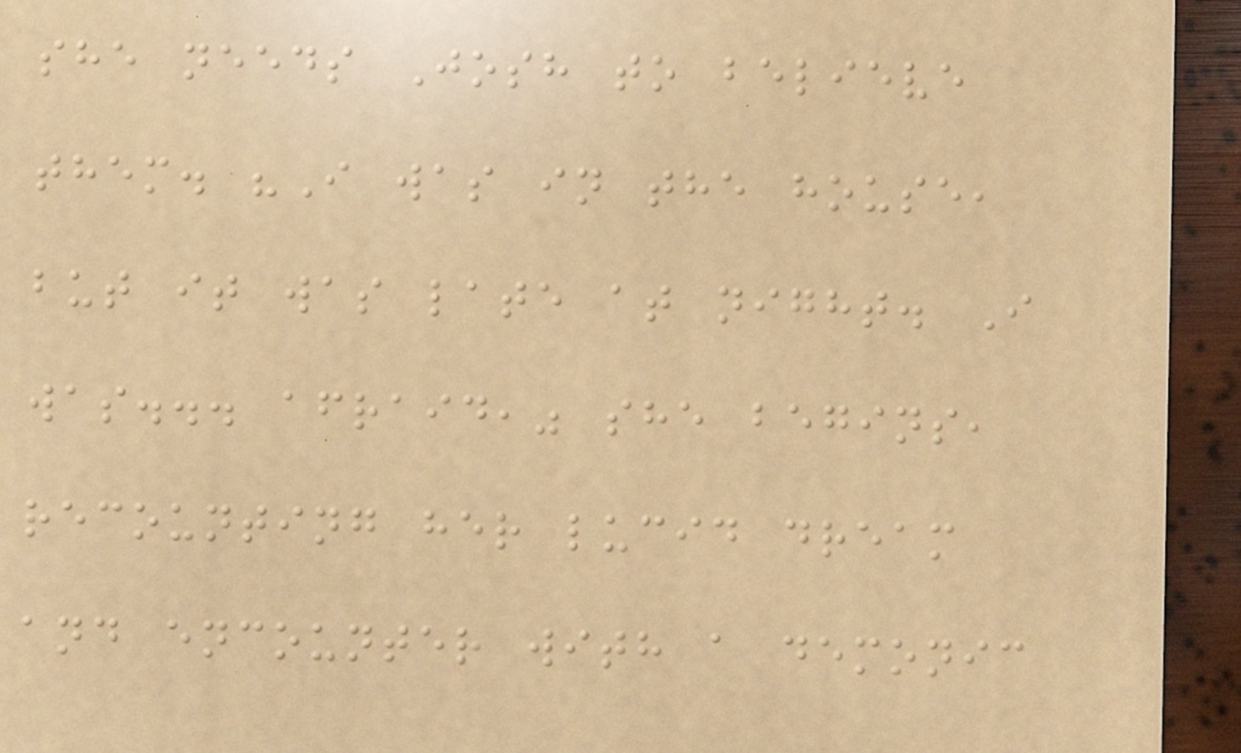she needs Josh to believe
them. "I was in the house,
but it was late at night. I
was... afraid," she begins,
recounting her lucid dream
and encounter with a demonic
